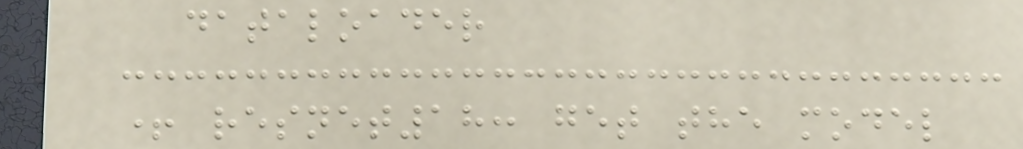dataloader
+ resnet18: get the model
